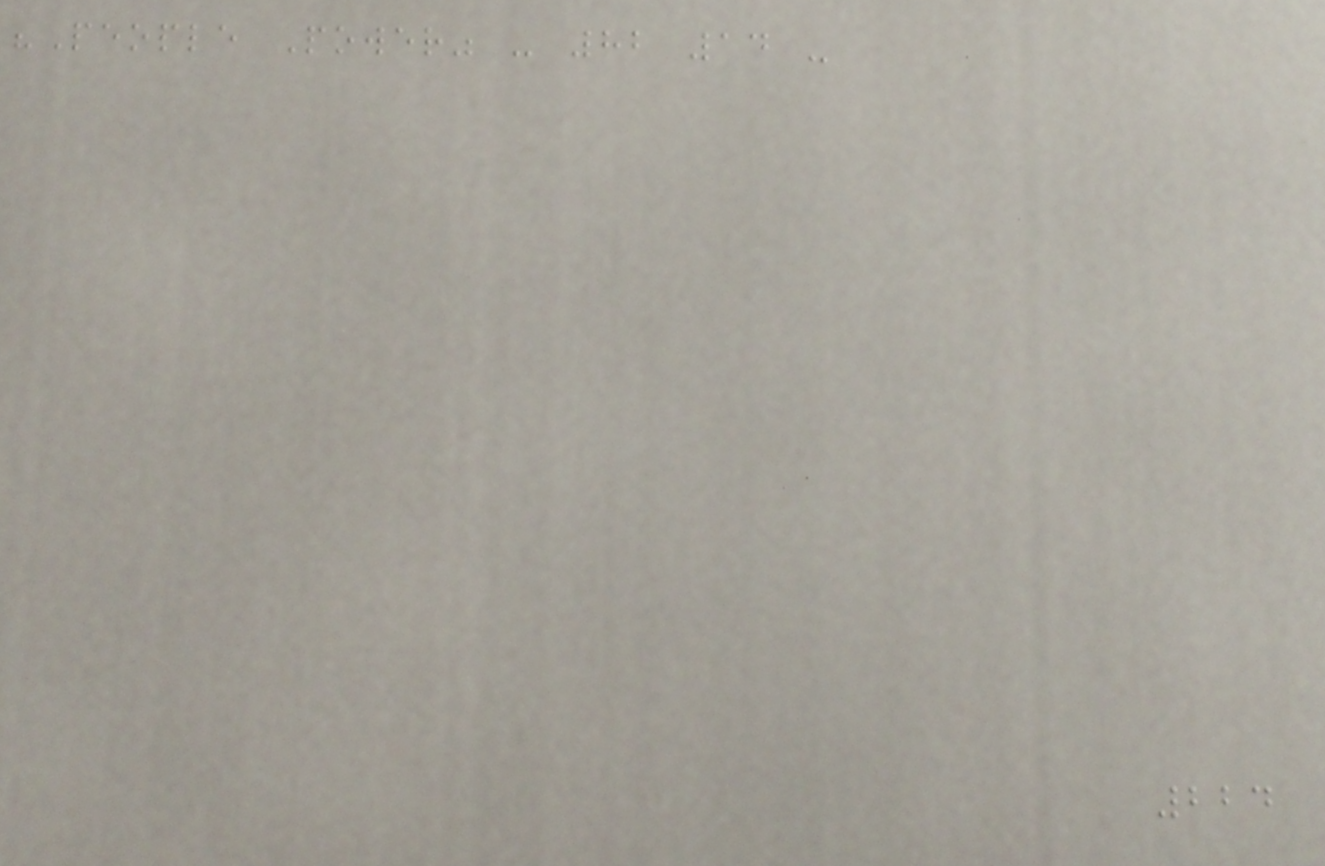"People Power" - 82 14 -
224
